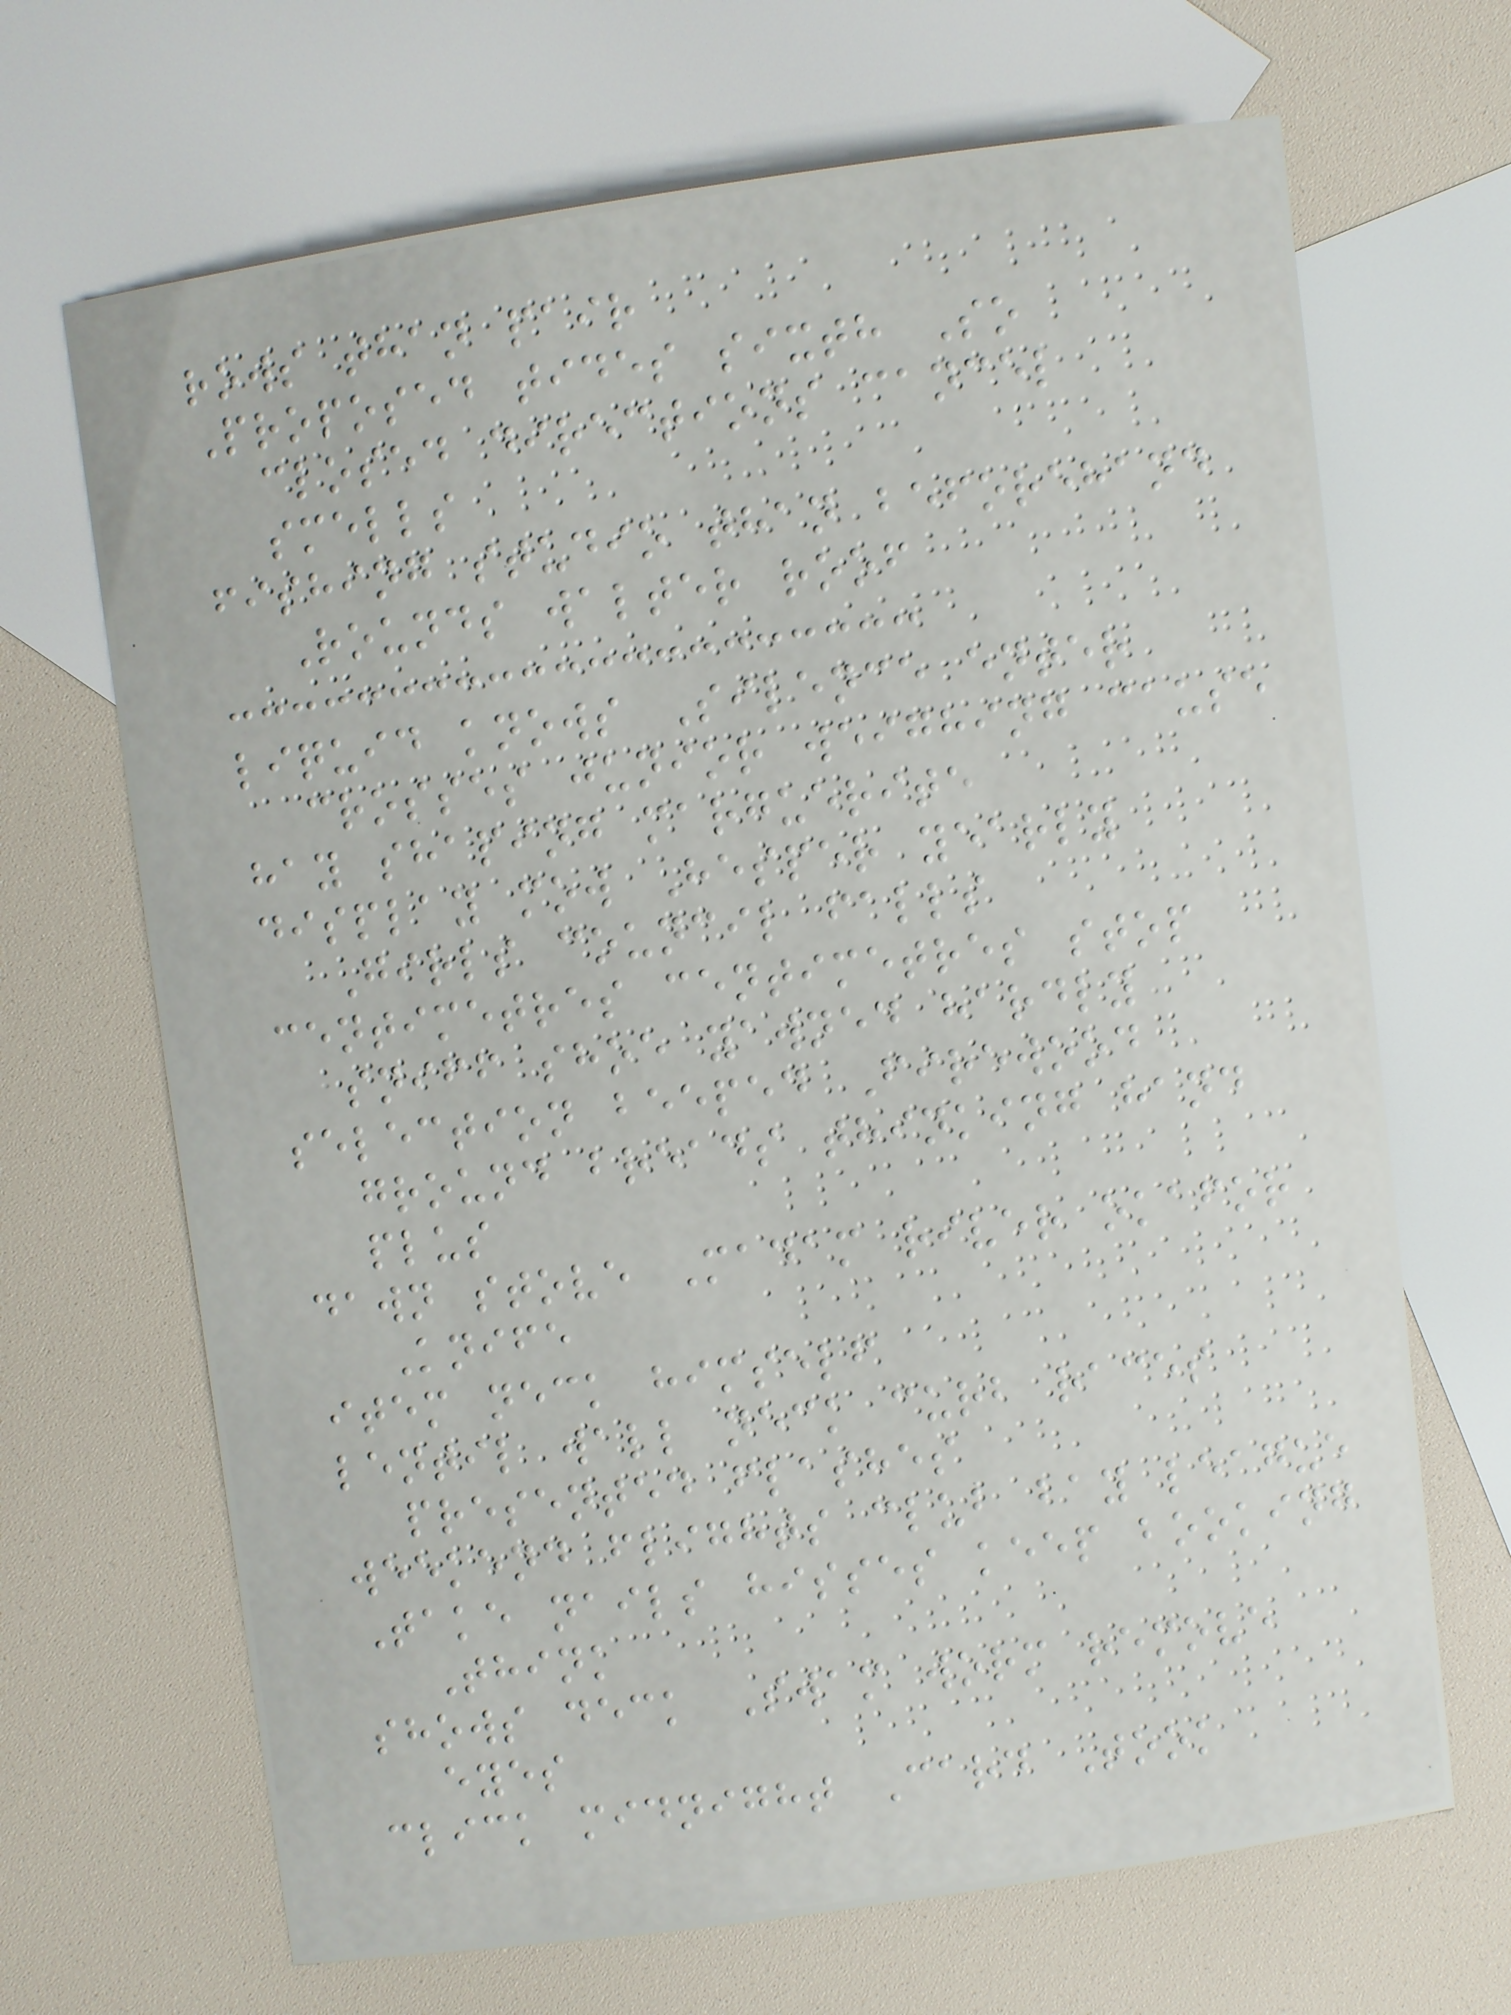rows than pair
Proposed tides sixth So
closed directions cancel
smells
fishing studio than beforehand
Rounds walter roof
liquid knows Silence enter
crosses junior weighing cause
hay shaping marguerite
display mow Hesper yearly
Girls council falls
centimetres centimetres stop
sniff shoe yawned hardly
selection beeped Firewood
ground breads thinking hand
plus
dawn stove Madam river okafor
Knife
item neck himself
lentil wall neck curb races
presented flashes
weekend flights club bay league
Take nails hisses keep booking
Think
shows deck Swam worm remove
eyes
click midnight Card Took
